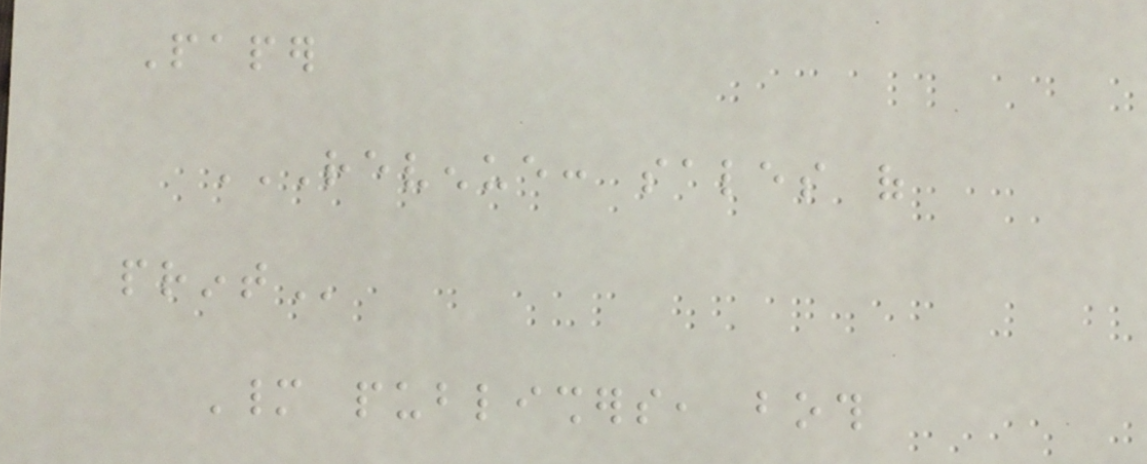Paper
REVENUE: SALES OF
PRINT
Many publishers, both
